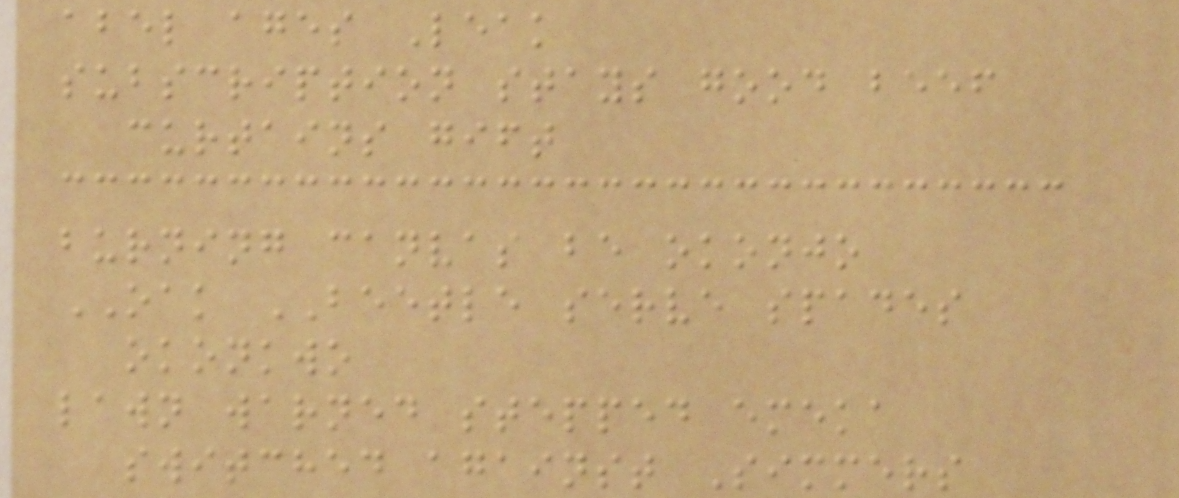abel ages Leak
subscription stays good beef
curtains gift
burning canvas be okonjo
OAK BEETLE serve spades
okonkwo
lawn warned stepped emeka
switched against Simmers
